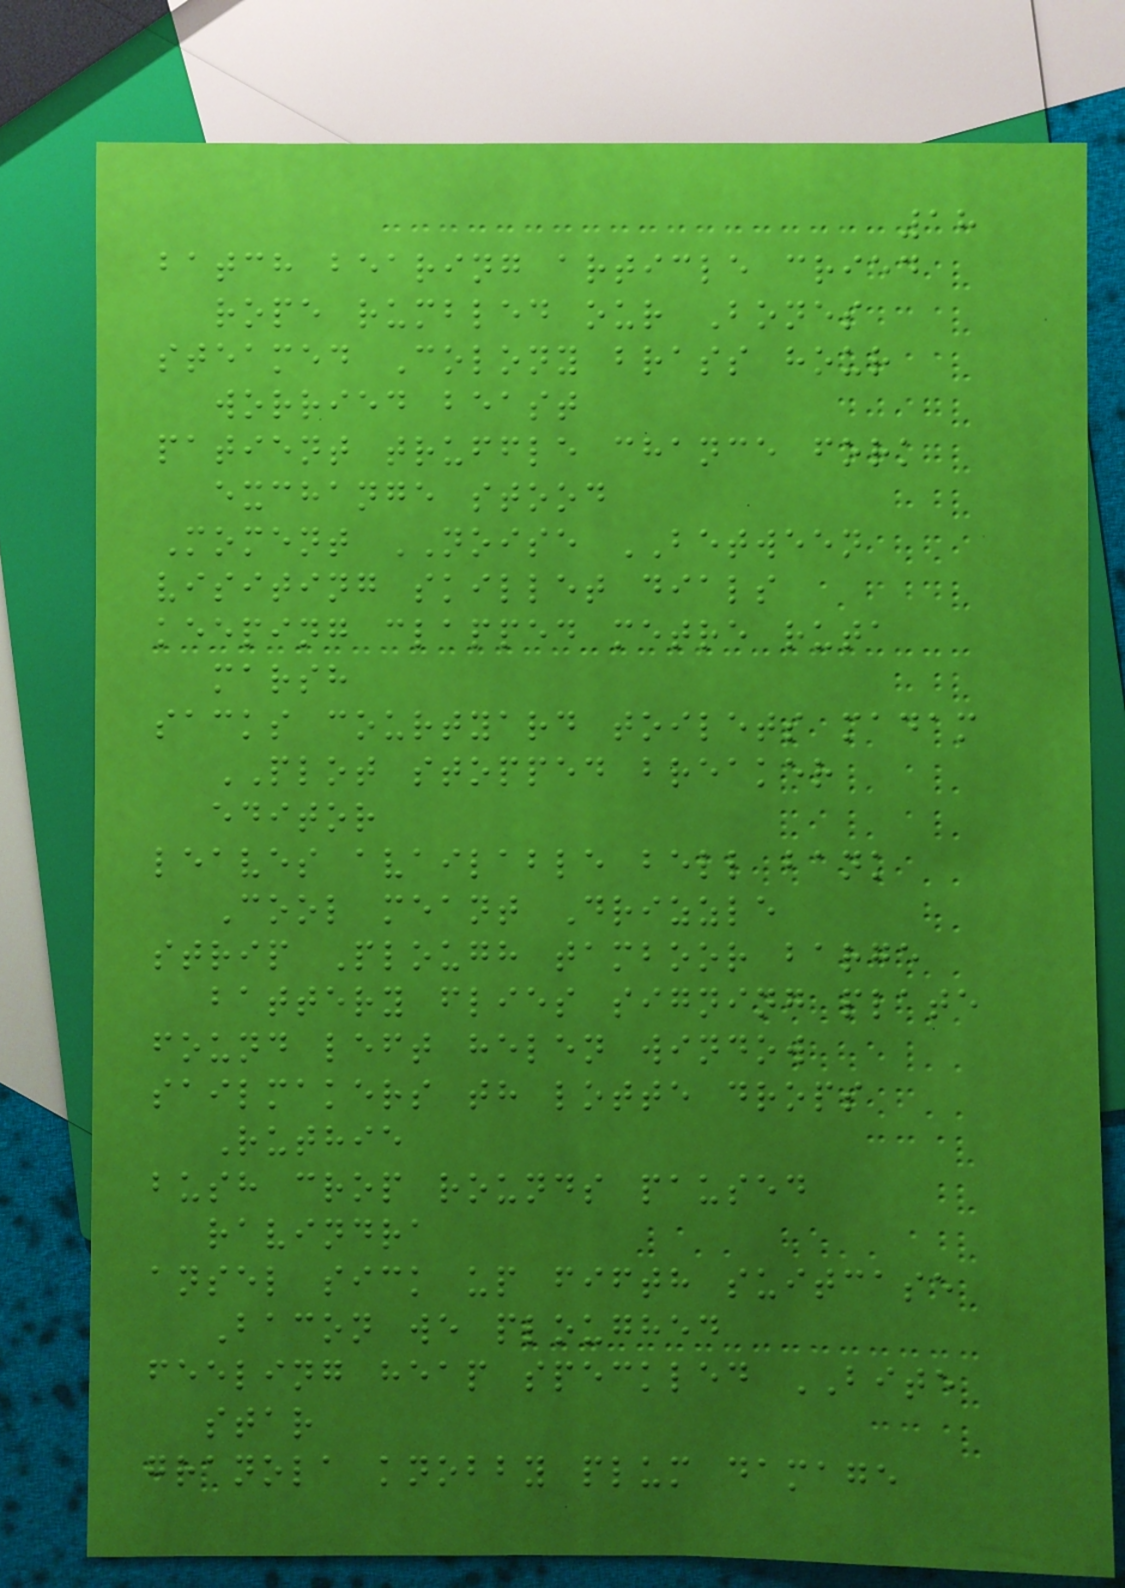18
batch bearing article cried
rope rumbled our Bones
steamed Colony brass hour
worried beast
patient truffle chance fork
exchange stood
Moment NOISE BETWEEN
visiting skillet dials
keeping clapped metre ruta
marsh
sacks courtyard toilets madam
PLOT stopped breaker
editor
leaves available bell bank
Cool meant Drizzle
strip Plough tamboor barge
battery flies signing plate
found left helen window
sailmakers th lotte drops
Ruthie
bush crop rounds paused
ravindra
ansel sick up fifth suitcase
Bacon we ploughed
feeling heap speckled BITE
star
granola knobby plum damage
